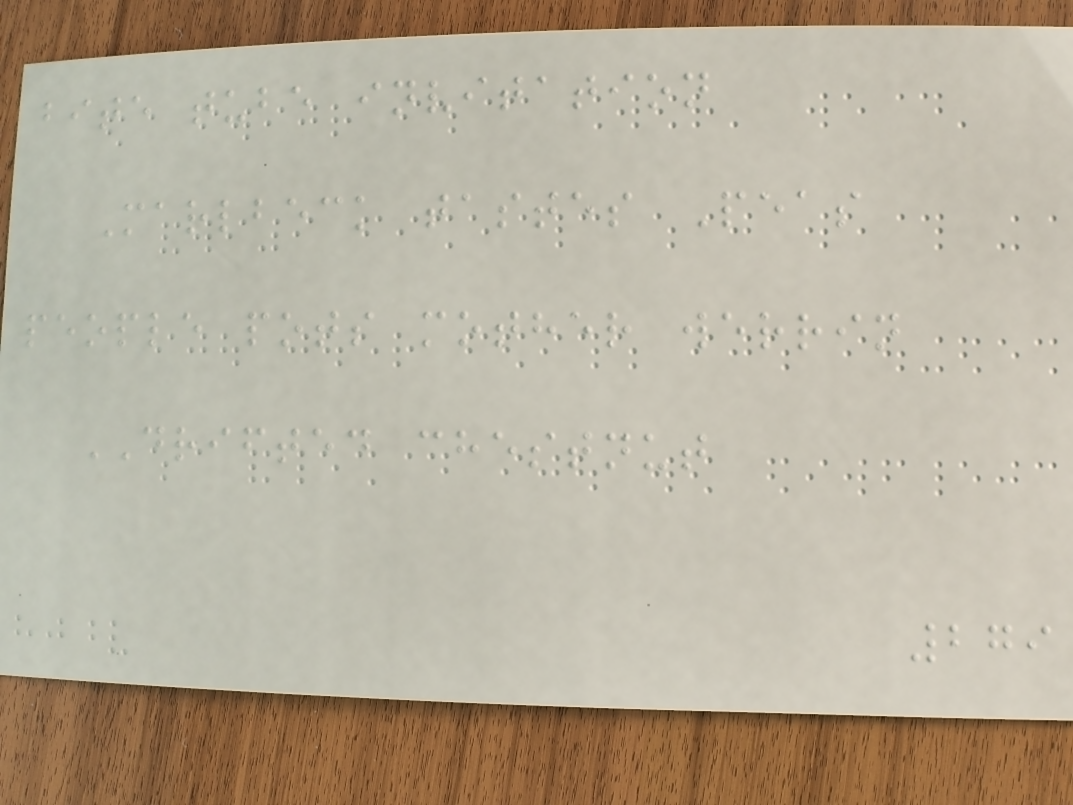bite tube invitation
Marlbeck tastes Peas
people pots mother werrin
DRIFTED chestnut
279
